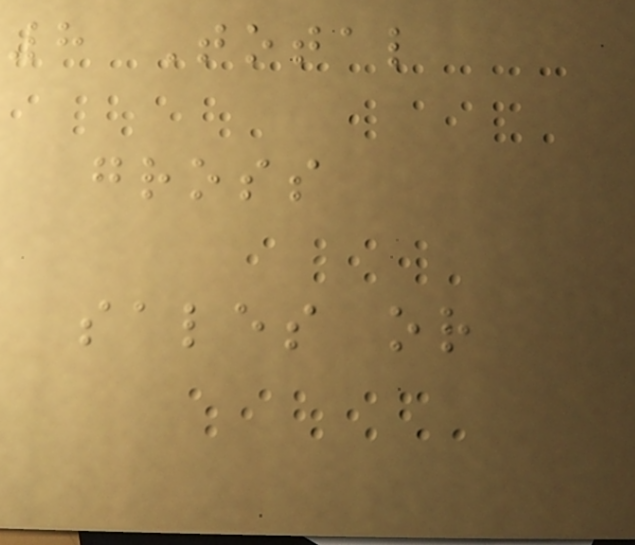8 Total
gross
sales or
